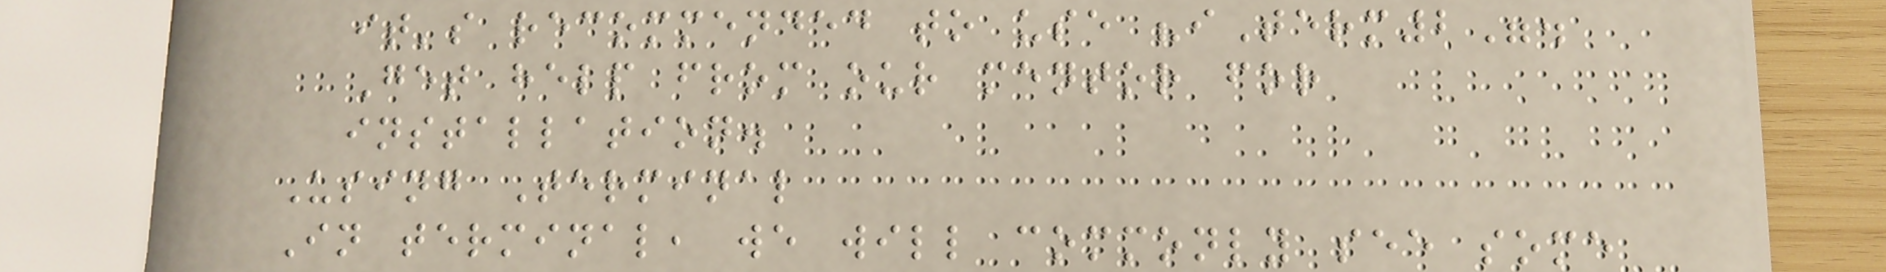it's recommended to use "iTerm2".
Get help from our mentor for
installation.
Using Terminal
In terminal, we will commonly see some
